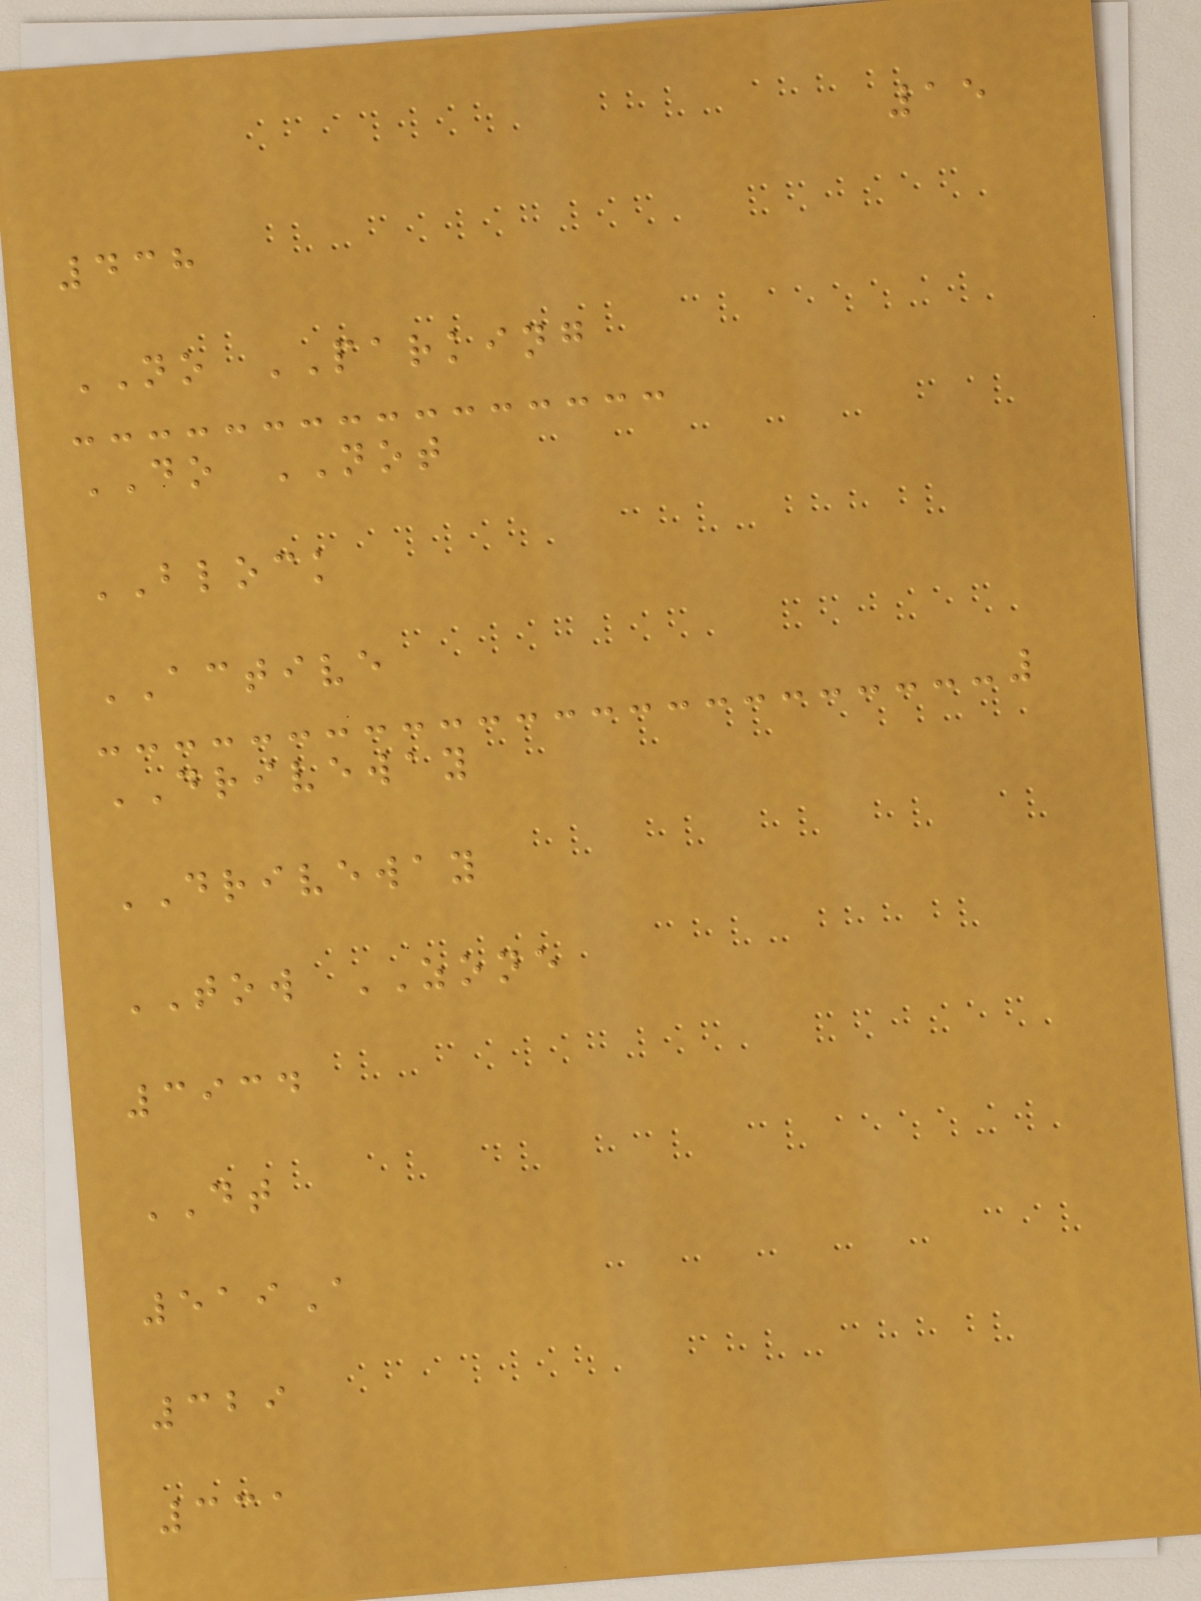15
438
NO PARKING
DO NOT
BLOCK
ACTIVE
DRIVEWAY
DRIVEWAY
TOW ZONE
3934
DT
519A
329
331
